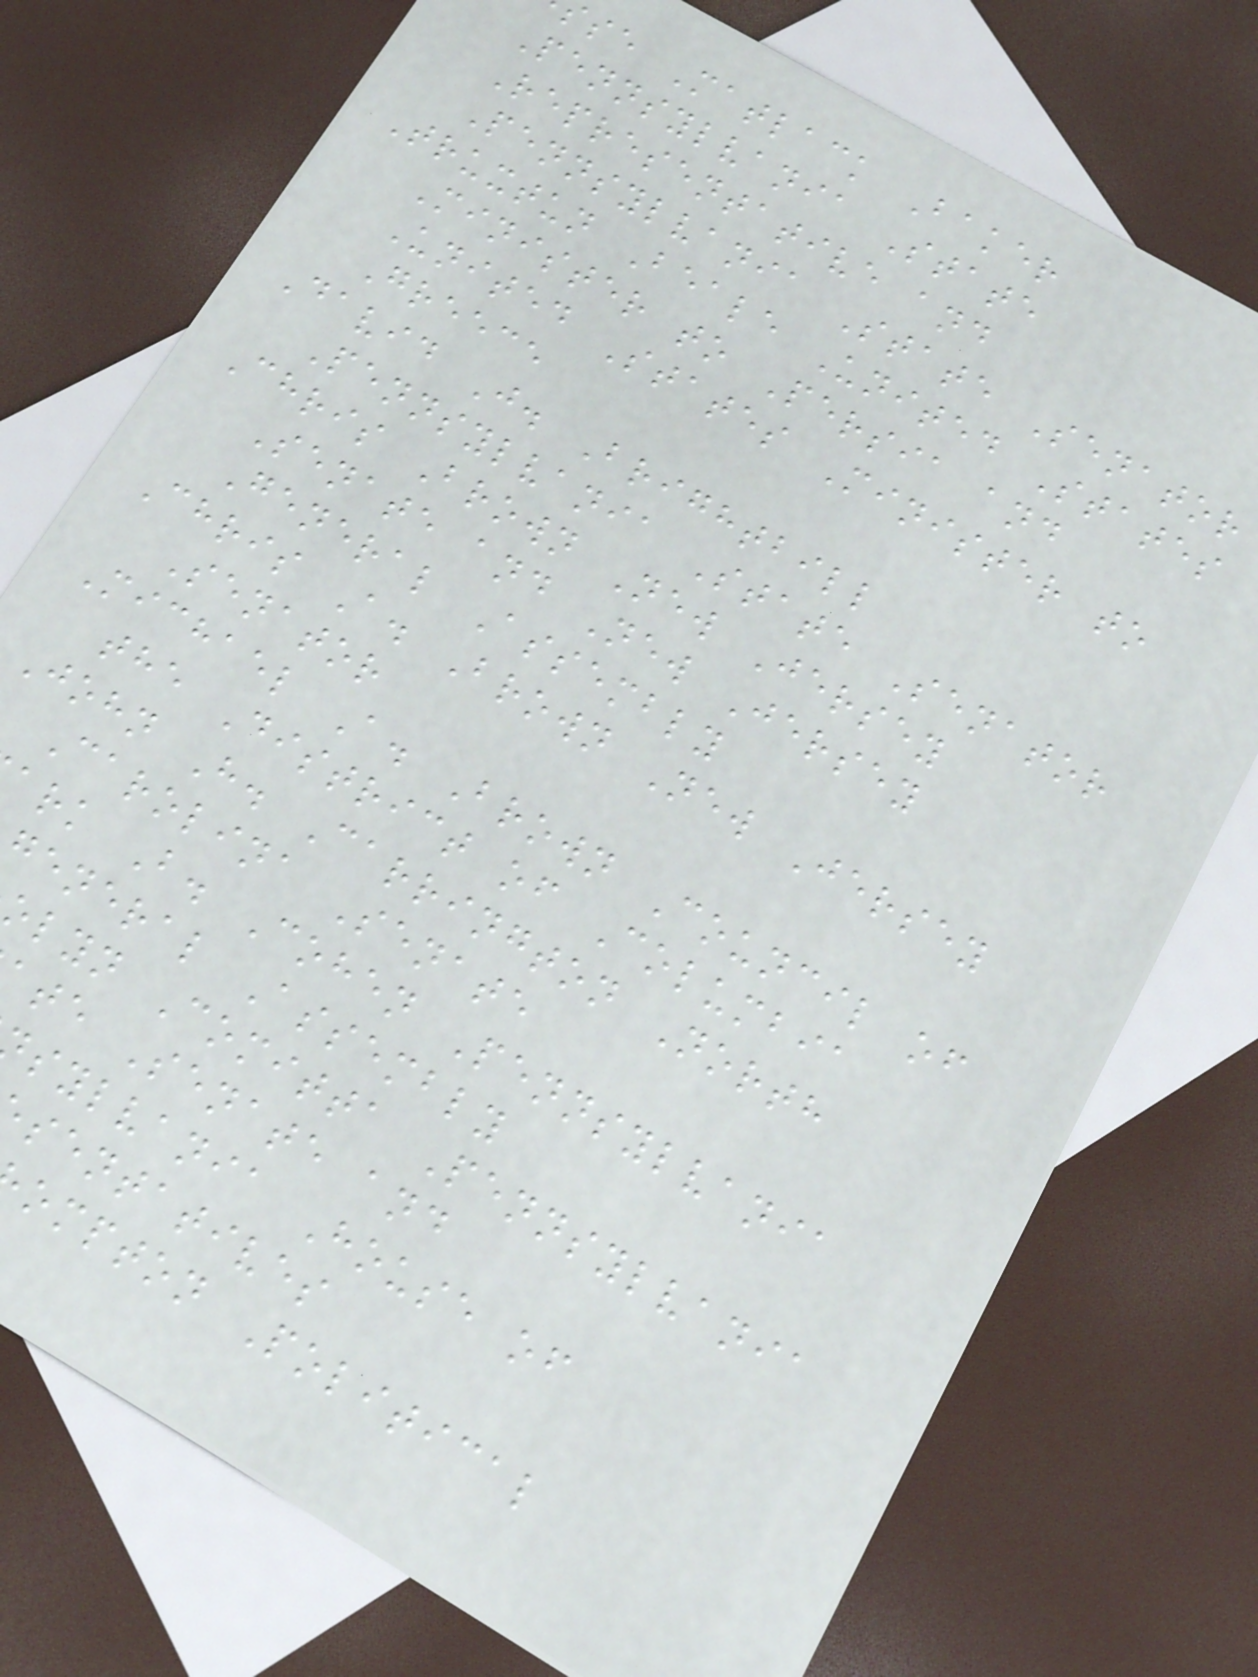se Matlack Baker
Pennsylvania State
Representative and
Pennsylvania State Senator
Truxtun Beale United States
Minister to Persia and
United States Minister to
Greece
David J. Brightbill
Pennsylvania State Senator
Chris Brown New Jersey
Senate and New Jersey
General Assembly
Chris A. Brown New Jersey
Senator
Michael A. Brown Council of
the District of Columbia
John H. Carrington North
Carolina Senate
ark B. Cohen Pennsylvania
general Assembly
olyn Comitta Pennsylvania
te Senate and
sylvania House of
sentatives
ompton Political
